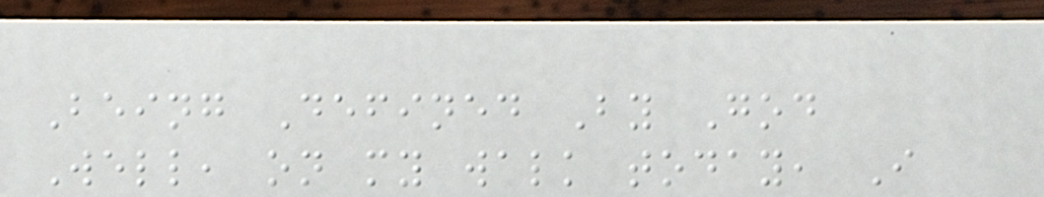Being Defined By God
Well, on my walk today, I
